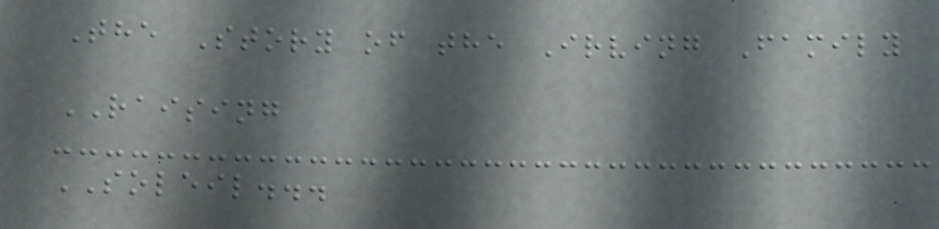The Story of the Irving Family
RAISING
SOLEIL...
